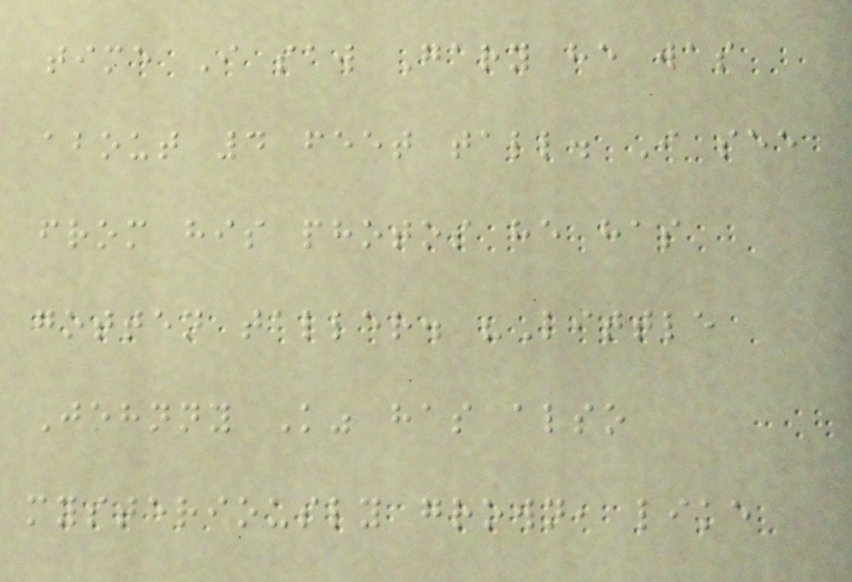time I saw Gary he was
about 4 feet tall. I see
from his photos he has
gotten taller. "Little
Johnny K" has also
mysteriously grown, like
